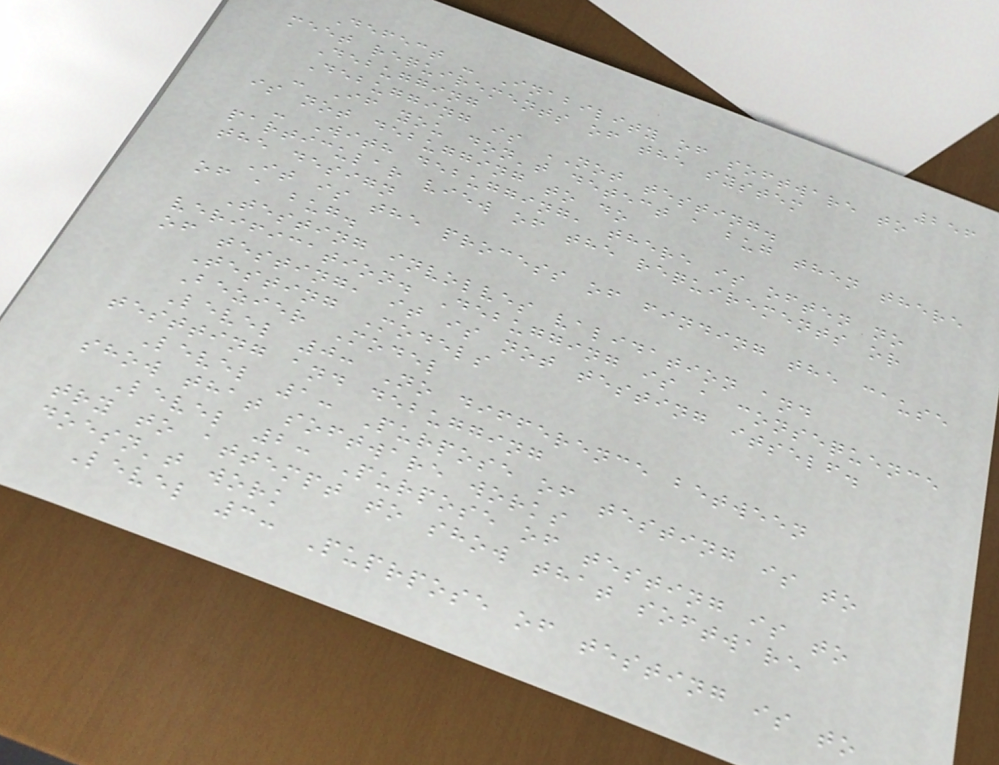256
Defect - Inability of software to
meet requirements of the system
Debugging
Debugging is NOT testing.
- If you don't detect a bug then there
is not debugging to do
- With debugging, there is often no
particular view of the requirements or
the design
It is the process of finding the cause
of a bug.
Testing involves validation and
verification. Debugging is a consequence
of testing, it is not testing itself.
Testing Models
Bezier Model
Level 0: No difference between
testting and debugging
Level 1: Purpose of testing is to
show that software works
Level 2: Purpose of testing is to
try to attempt to show that software
doesn't work
Level 3: Puprpose of testing is to
